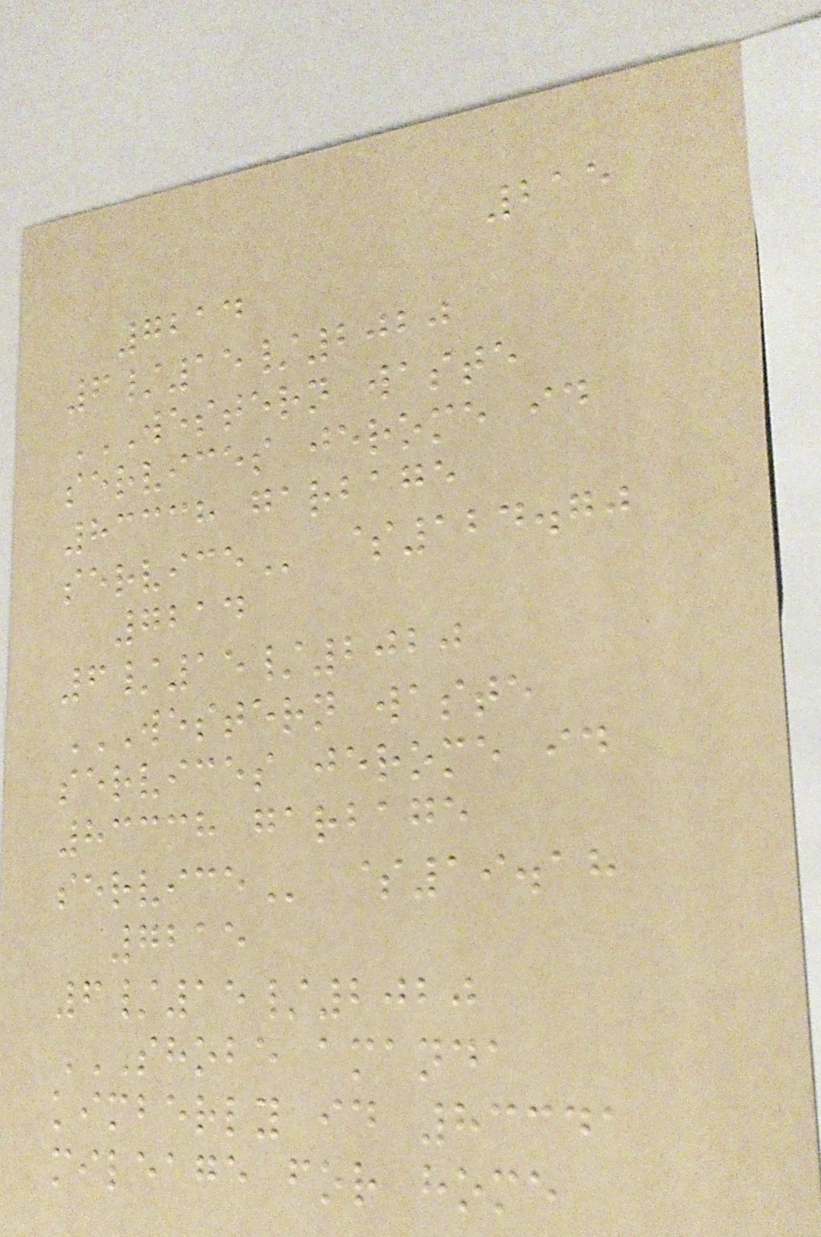215
7214
6/15/2020
WESTERN WASTE
SERVICES JEROME ID
83338 GARBAGE
SERVICE $124.70
7214
6/15/2020
WESTERN WASTE
SERVICES JEROME ID
83338 GARBAGE
SERVICE $19.18
7215
6/15/2020
SHOBE AMANDA
KIMBERLY ID 83341
MILEAGE FOR HOME
